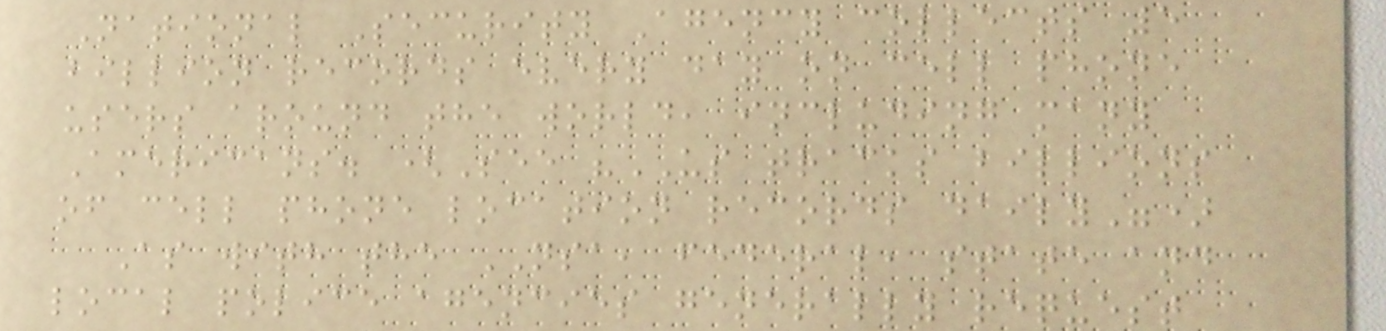National Security Agency collects 5
billion records every day on cell phone
users around the world, including many
Americans. (See "US tracks billions
of cell phone location records daily")
As with the NSA, federal, state and
local police agencies generally request
